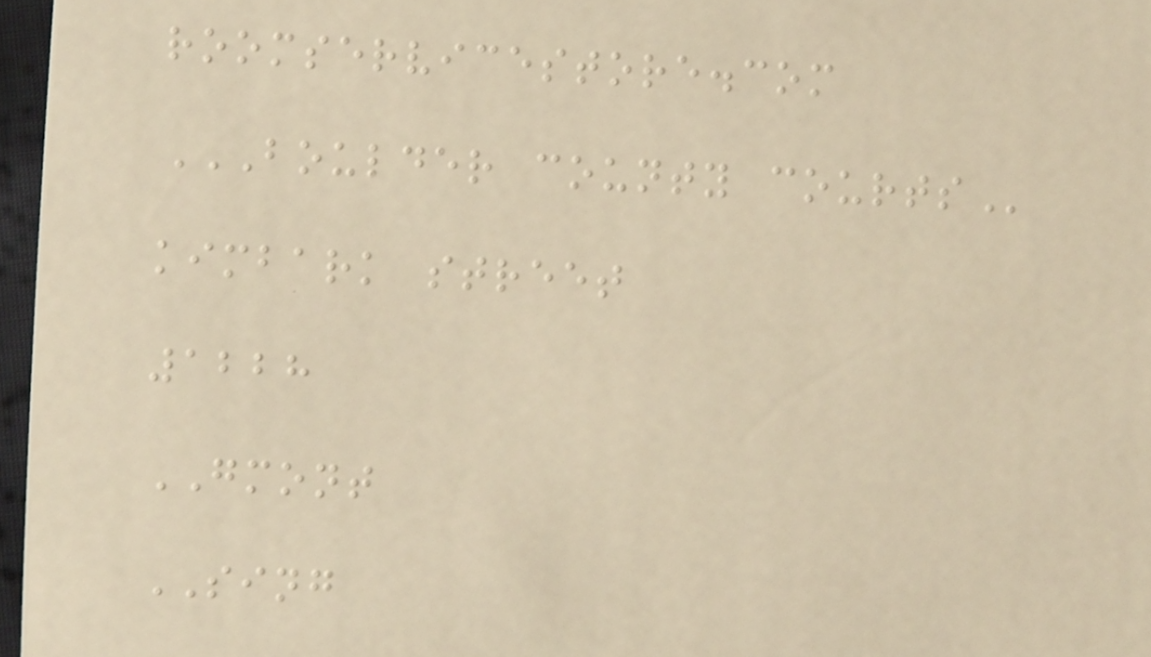roomservicestore.com
BOULDER COUNTY COURTS
kimbark street
1228
GMONT
SING
